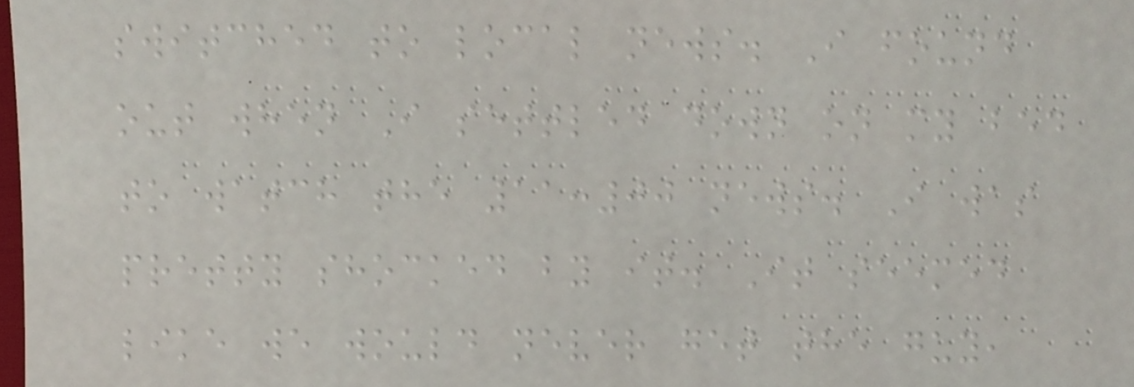switched to local news. I found
out when I settled down on my bed
to watch the 11:00 news. I was
pretty shocked by it. It seemed
like we would never get the guy,
